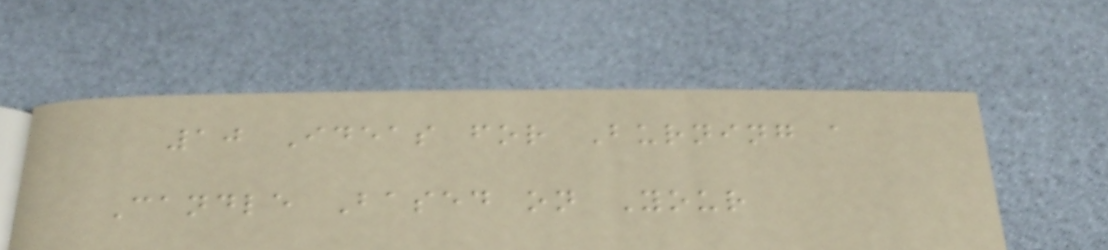10 Ideas for Burning a
Candle Based on Your
